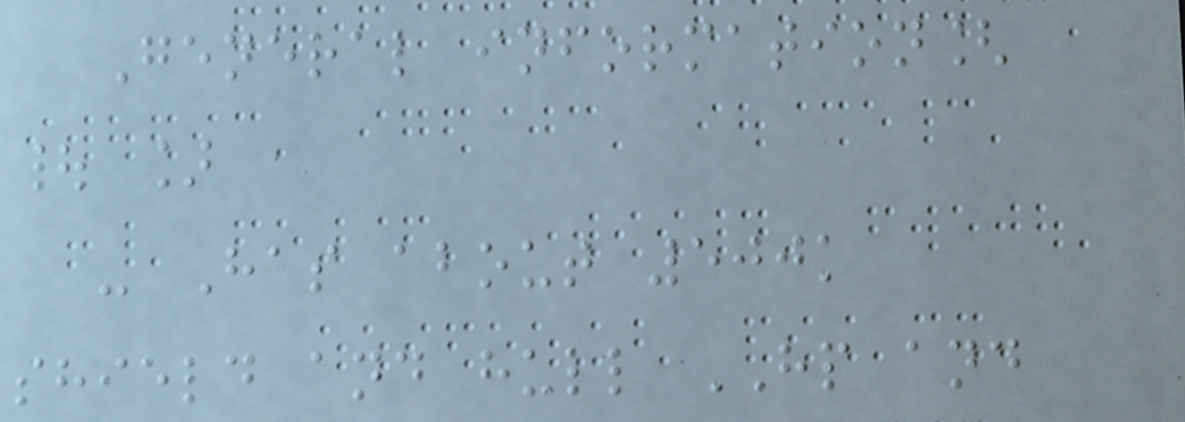General information[
| ]
- Has about 500k
shield and hull HP and
